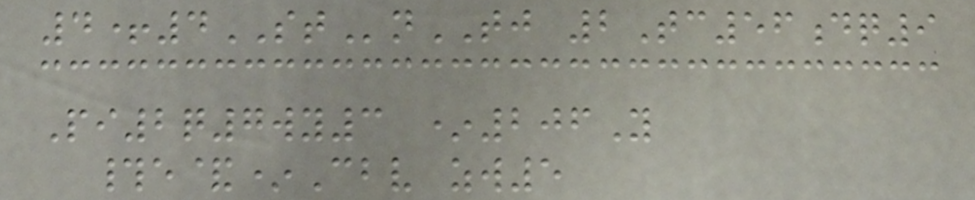4+4STnTJ 2Tc56dq9
Pi2q7wy3 *206Y
#e&*Cbv zw5
